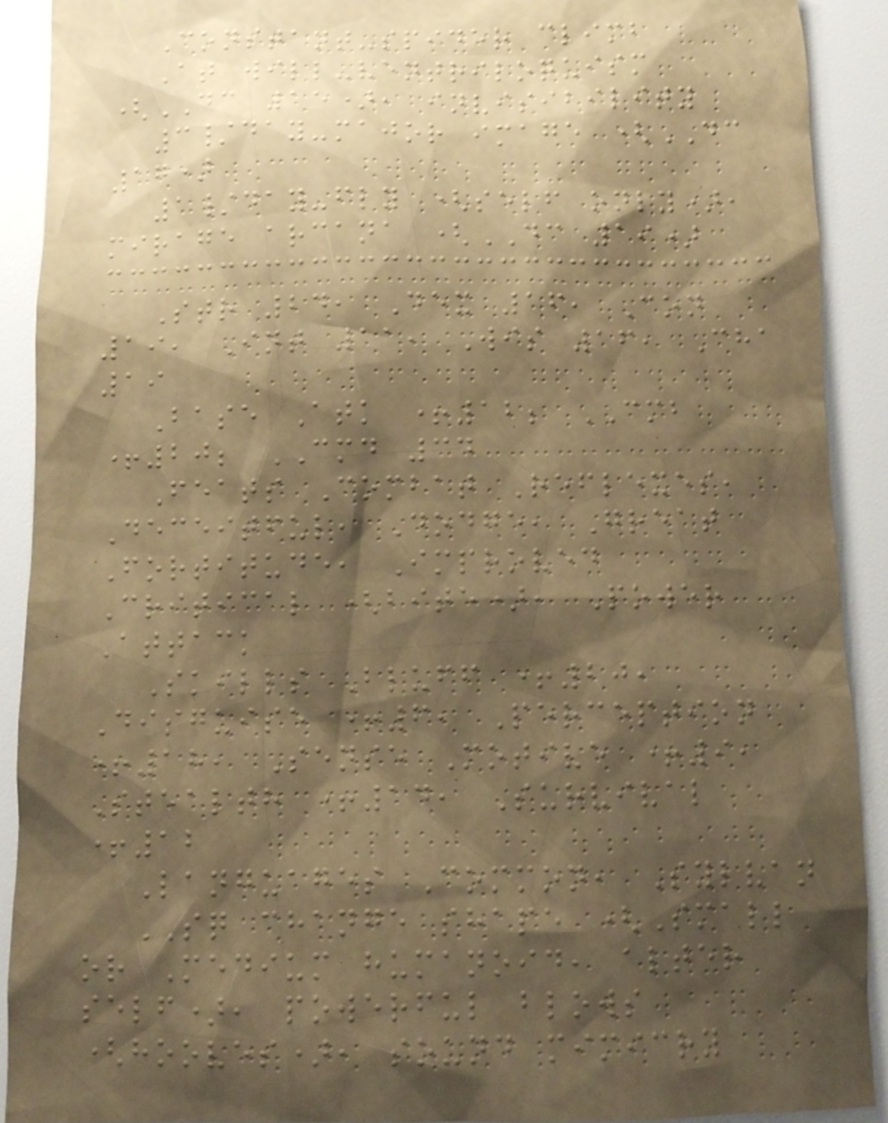Constant-spider climb
At will-ventriloquism
(DC 15), invisibility
3/day-major image (DC
17)
1/day-fly (self only),
mirage arcana (DC 19)
Str 24, Dex 16, Con
19, Int 11, Wis 16, Cha
19
Base Atk +12; CMB
+20; CMD 34
Feats Combat Reflexes,
Deceitful, Dodge, Great
Fortitude, Improved
Critical (bite), Power
Attack
Skills Bluff +20,
Disguise +6, Perception
+18, Sense Motive +9,
Stealth +14, Survival
+12
Languages Common, Sylvan
SQ change shape (Small
or Medium humanoid, alter
self), powerful blows
(hooves), sound mimicry
